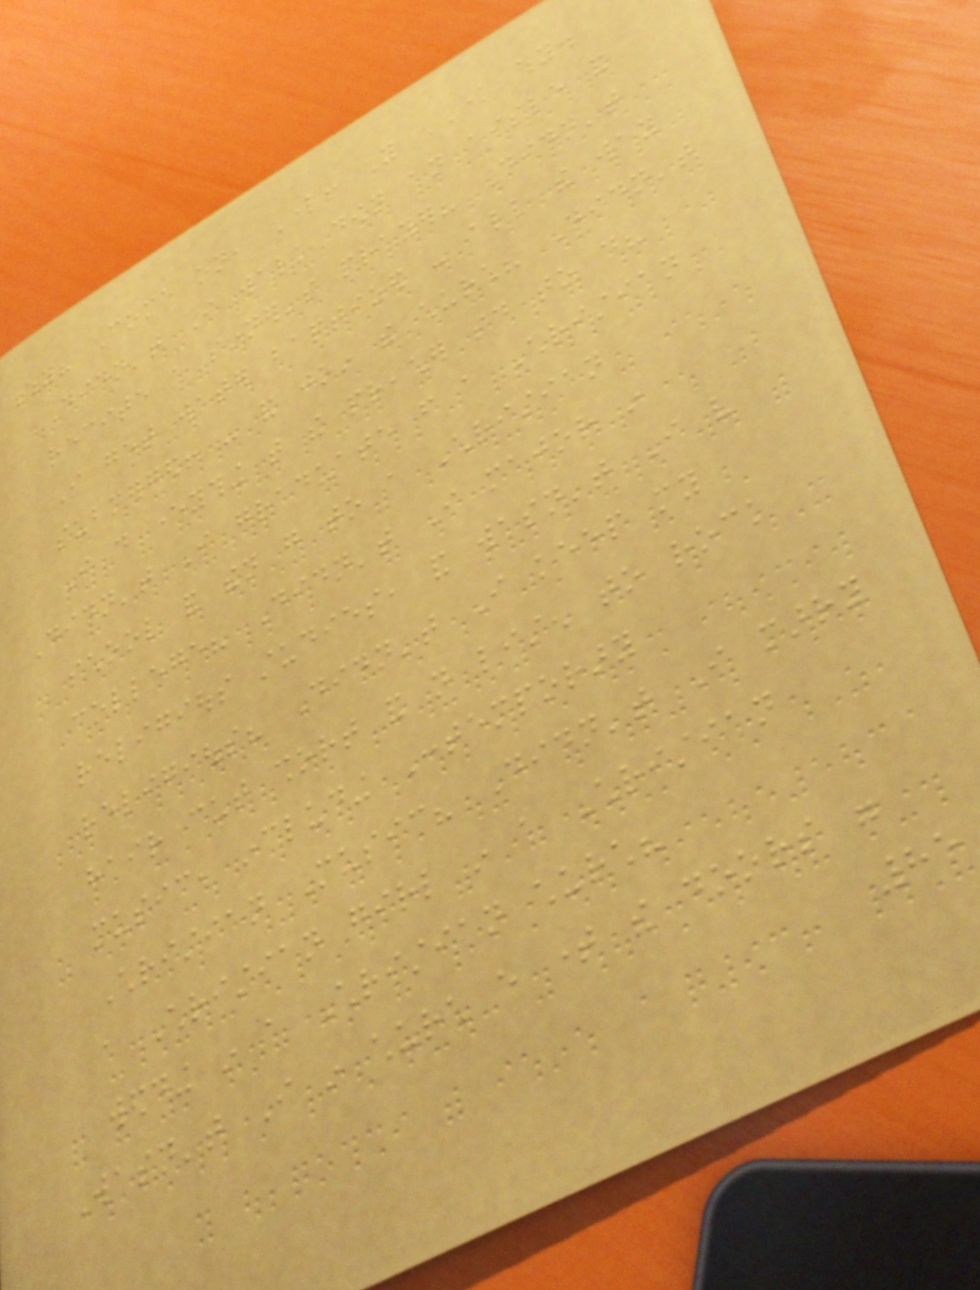Why? Come on, Lord! You KNOW why.
Didn't I walk down an aisle and
recite a sinner's prayer? Didn't
I get water baptized - all the way
submerged! - and join the church? Didn't
I do everything that the preacher said to do?
Didn't I graduate from a Christian
school and then go to a Christian
college? Didn't I major in
religious studies, and wasn't I very
religious? Didn't I keep my
hair cut short and not listen to rock
music, including Contemporary
Christian Music? Didn't I marry
a Christian girl in a Christian
wedding in a Christian church?
Wasn't I in church every time the doors were
85
